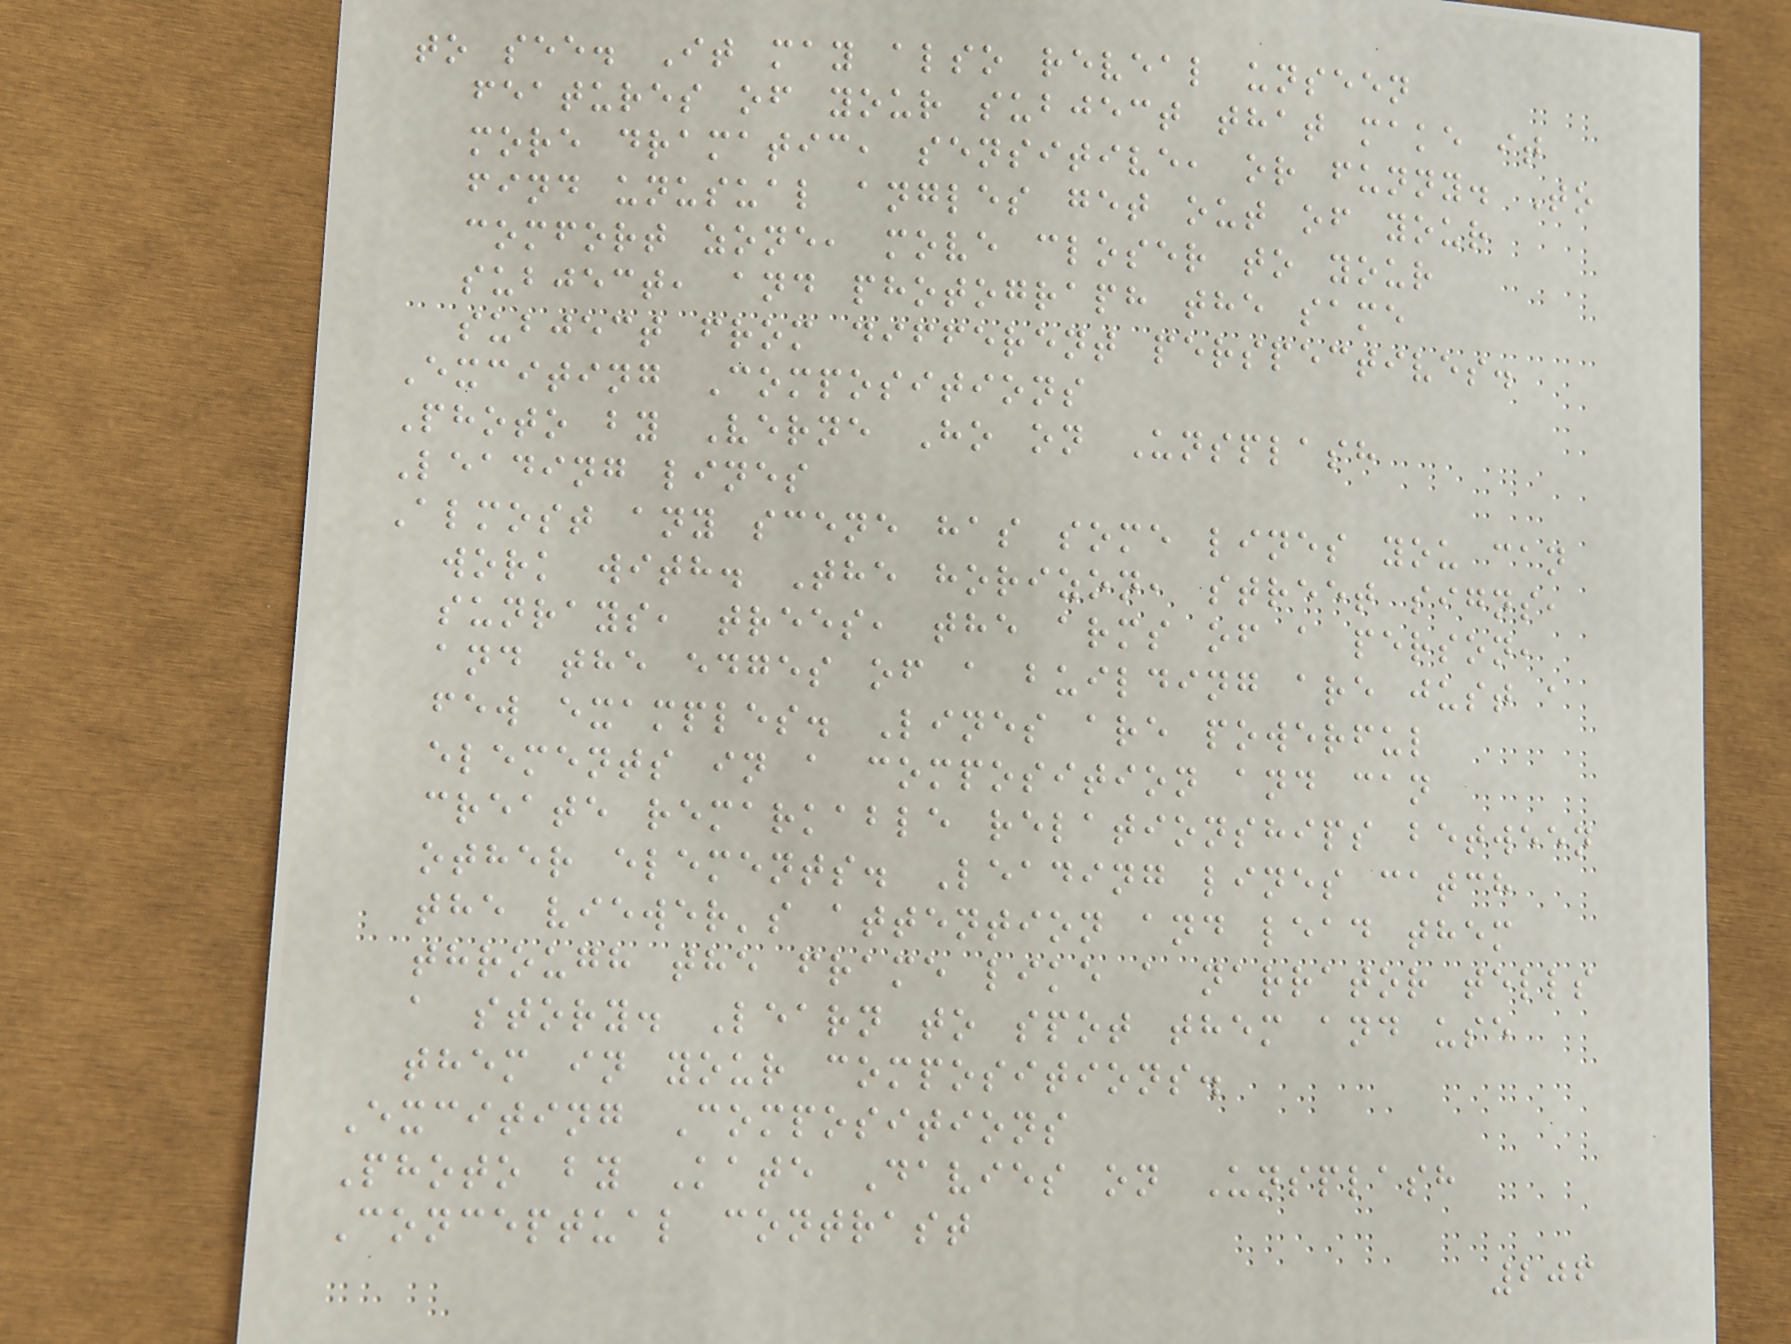to see. It may also reveal unseen
features of your subject that make it
more dramatic, sensitive, or funny. To
find unusual angles get out of your
comfort zone, move closer to your
subject, and photograph the same
subject from different perspectives.
Exciting Compositions
Photo by Verne Ho on Unsplash
Leading lines
Almost any scene has some lines you can
work with. The horizon, street signs,
sunrays, trees, the arms of a person,
and the edges of a building are just a
few examples. Lines are powerful
elements in a composition and can
create remarkable relationships between
other elements. Leading lines catch
the viewer's attention and lead them
through the frame like a narrator tells
a story. Learn to spot them and use
them in your compositions.
Exciting Compositions
Photo by Kate Davies on Unsplash
Conceptual contrast
206
